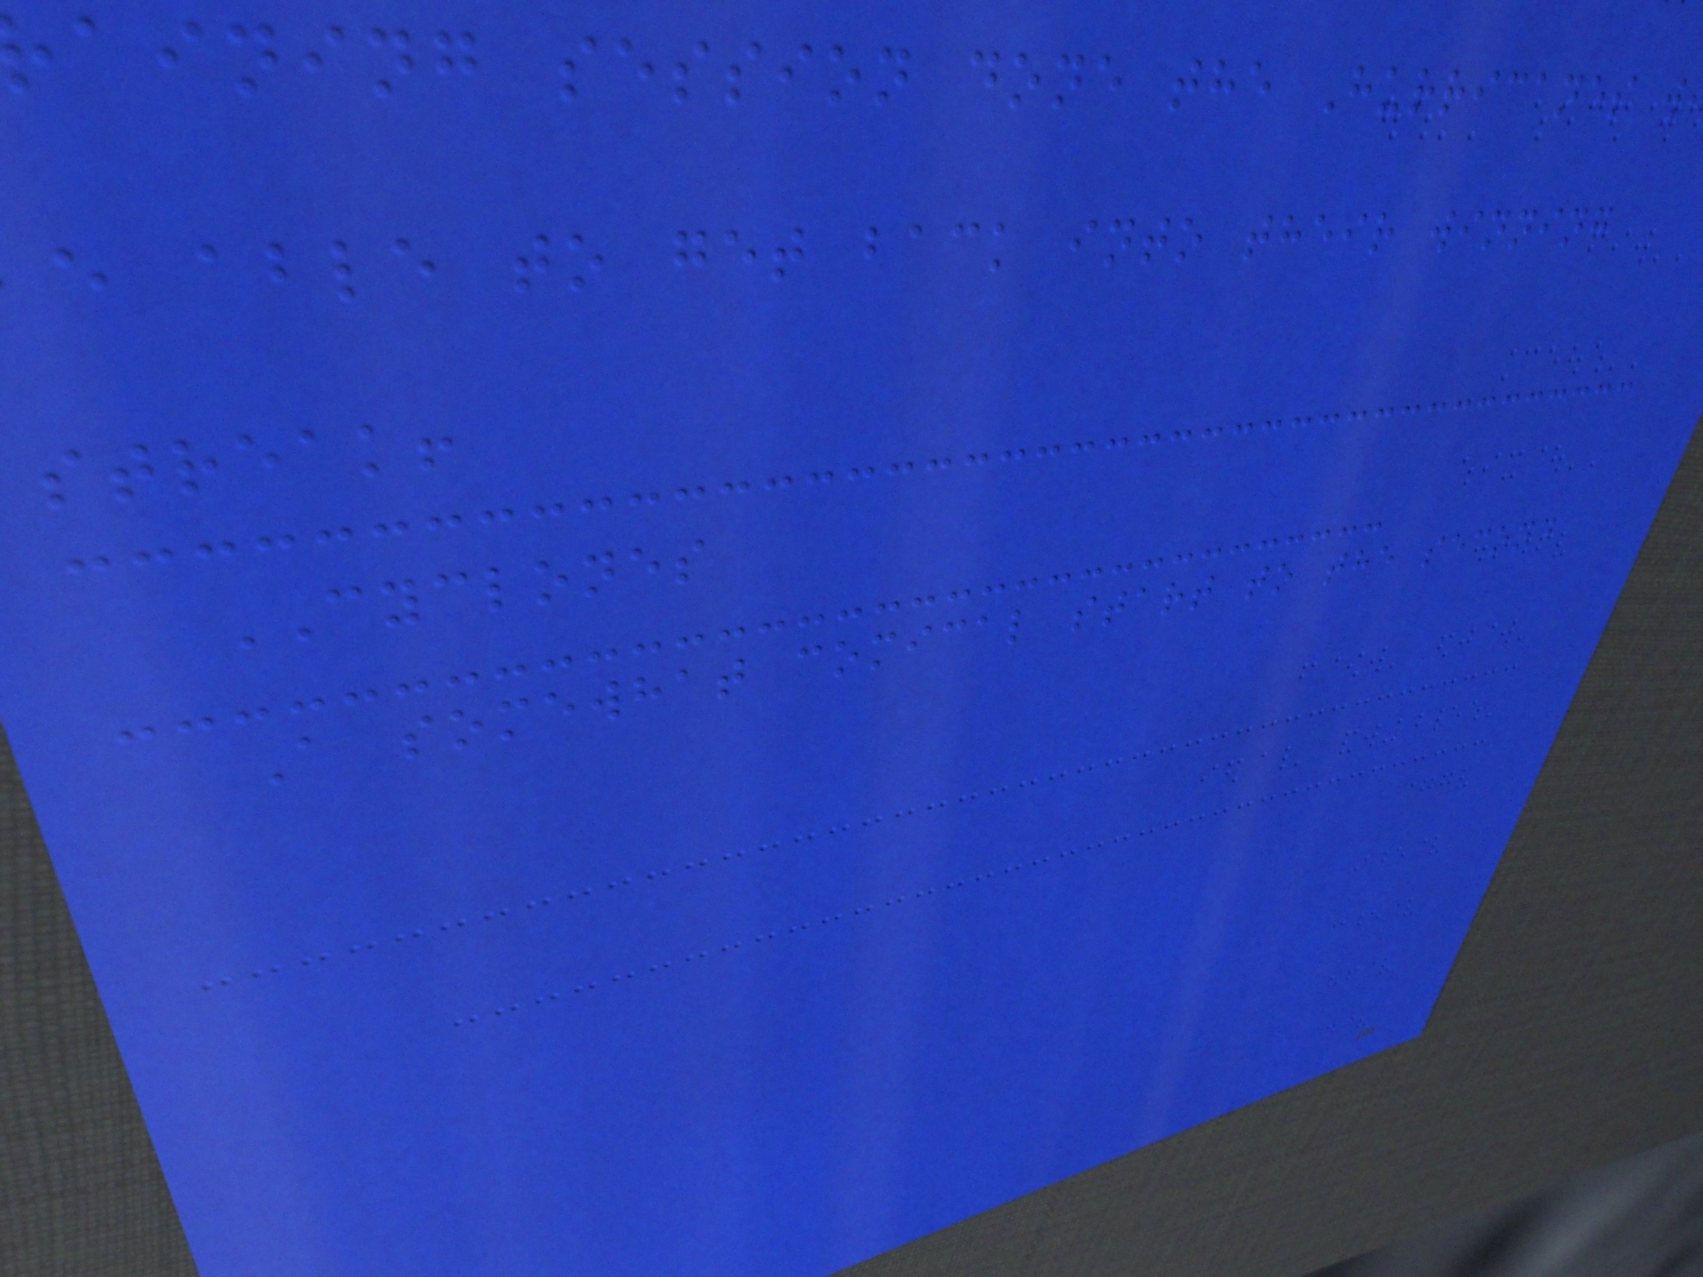aining session done the Hurricanes w
e able to get back into their winning
streak!
CYCLONES
A somewhat comical start to the second
